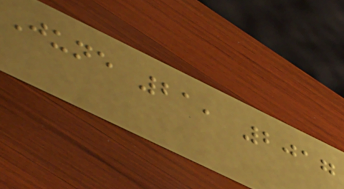June 21, 2017
